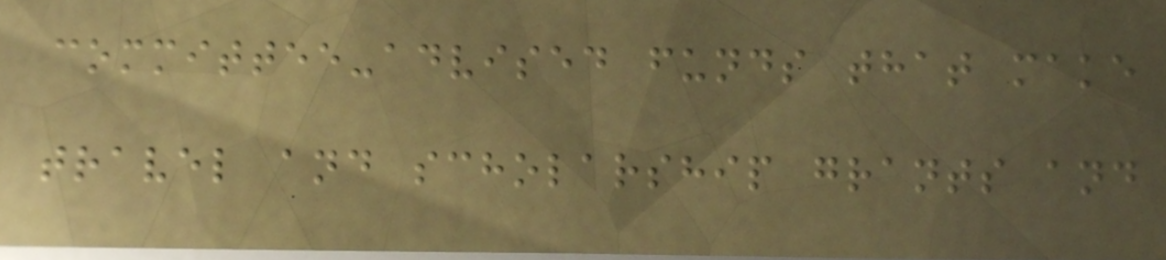committee-advised funds that make
travel and scholarship grants and
